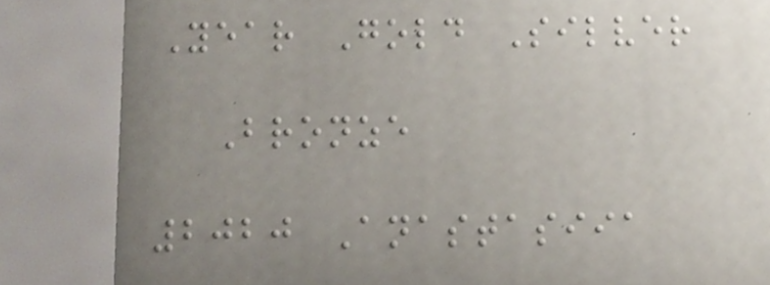Year Gold Silver
Bronze
2020 Anastasiia
